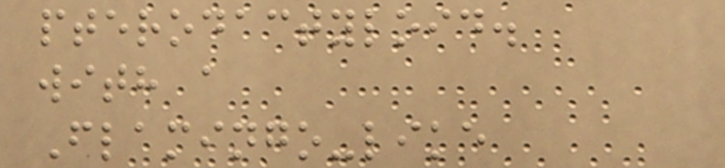pterodactyloid.
with a
Flamingo-like
